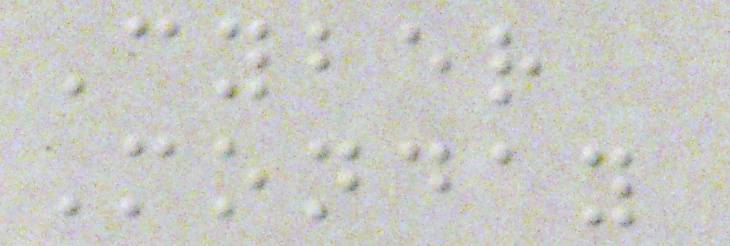Cyber
Monday
